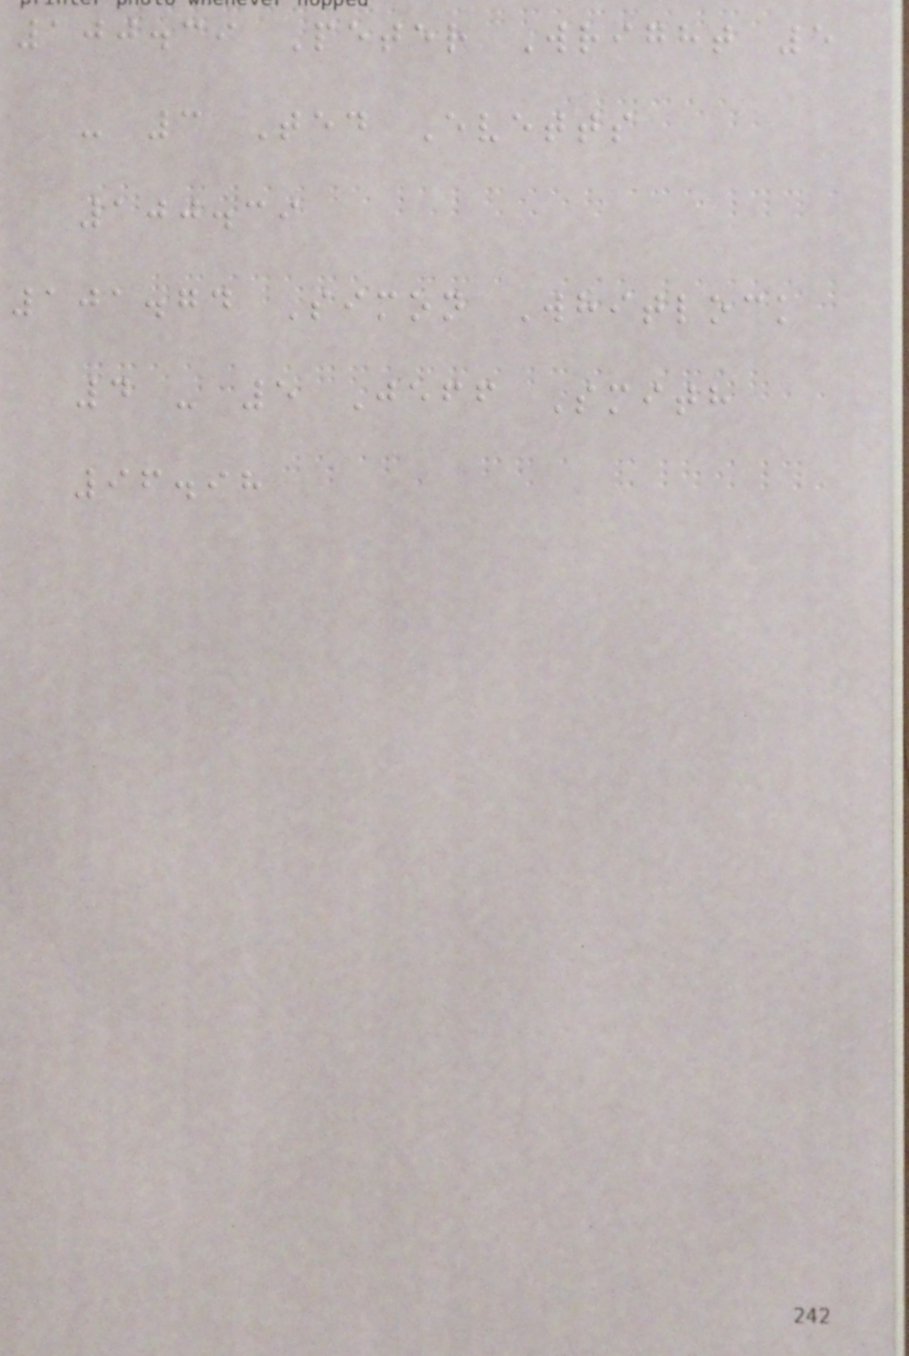100.39 Peter Wright 5
- 3 Ted Evetts
100.39
101.74 Simon Whitlock
4 - 5 Jeff Smith
96.98
